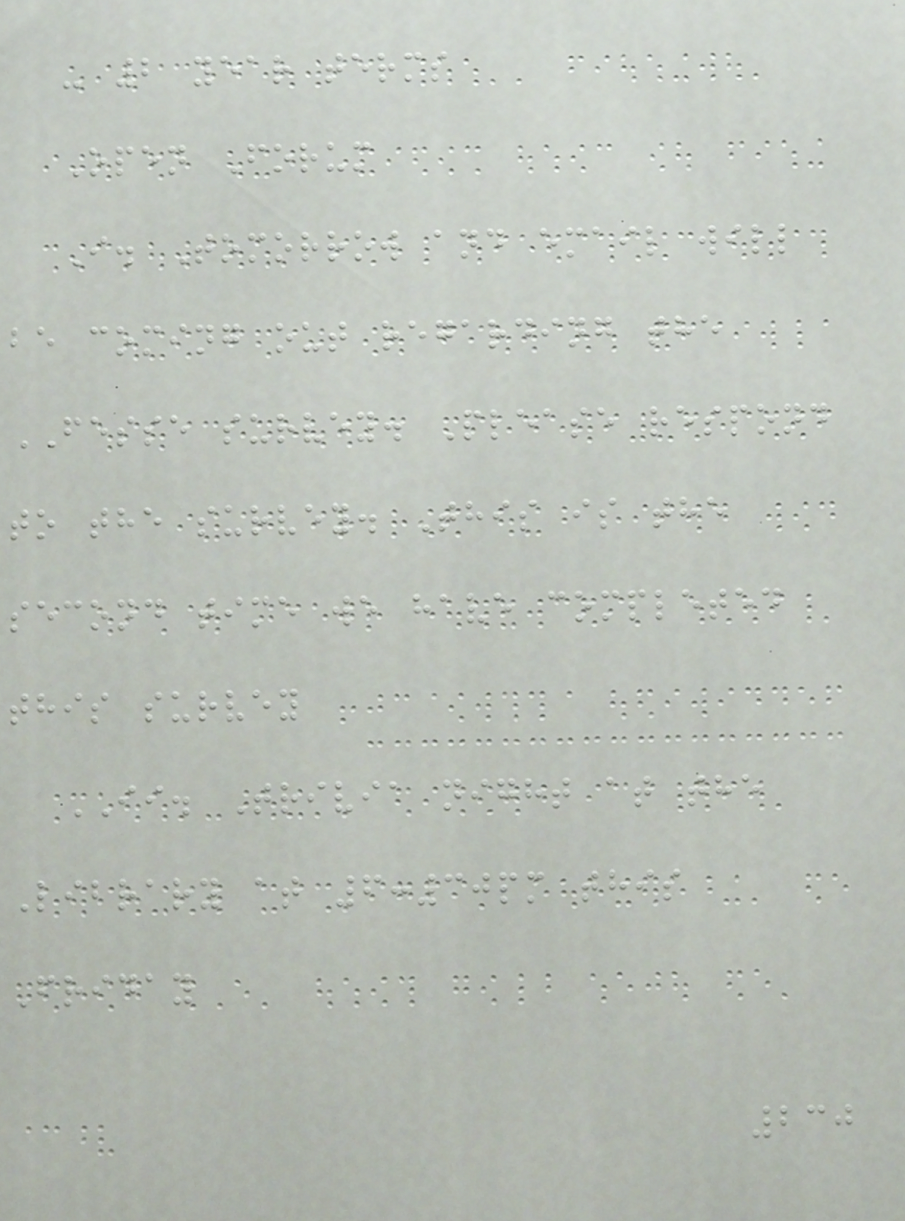- 2 year terms
Open Forum
I. Tomorrow and email will
be coming out regarding the
FESSE survey. Please respond
to the survey. This is the
second time we have completed
this survey
II. Trivia night at the
Library at 6:30pm this
Friday
230
